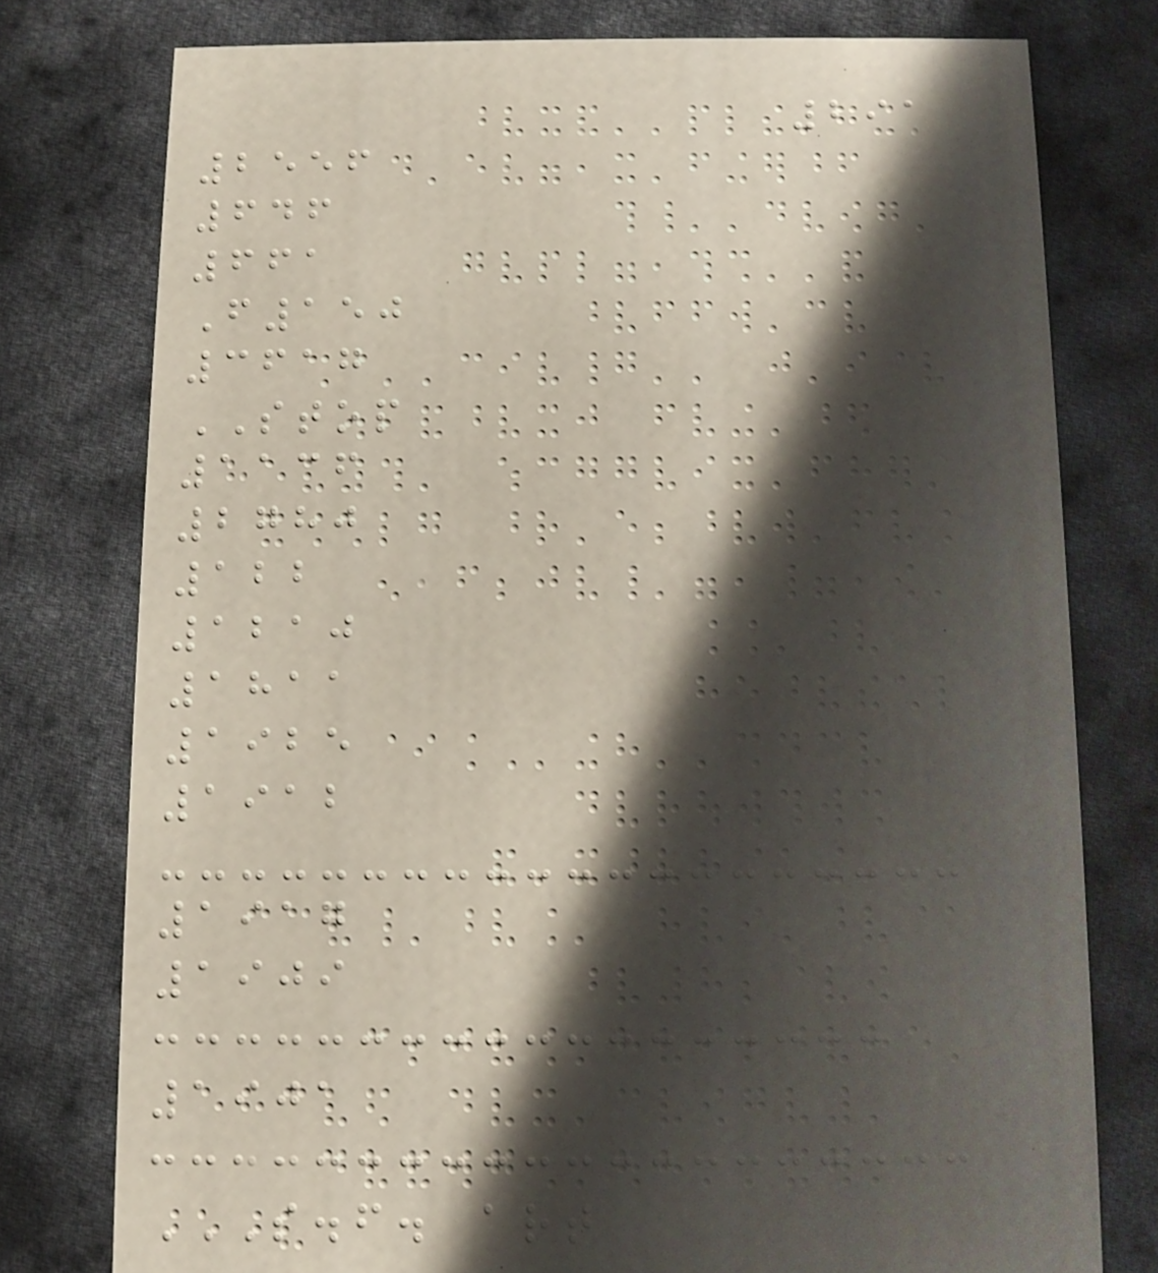291
2556
646
661
F150
3617
STOP
1136
2780
122
1210
1811
1925
1912
1917
1909
1901
S.F. ART
